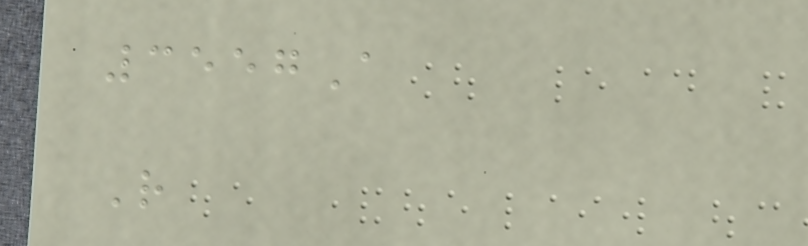3557A
R
